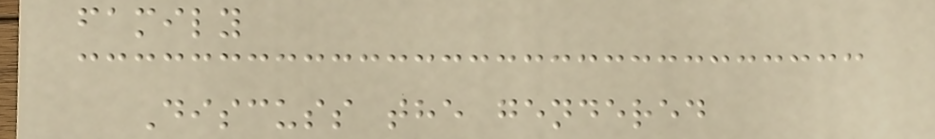family
Discuss the gendered
